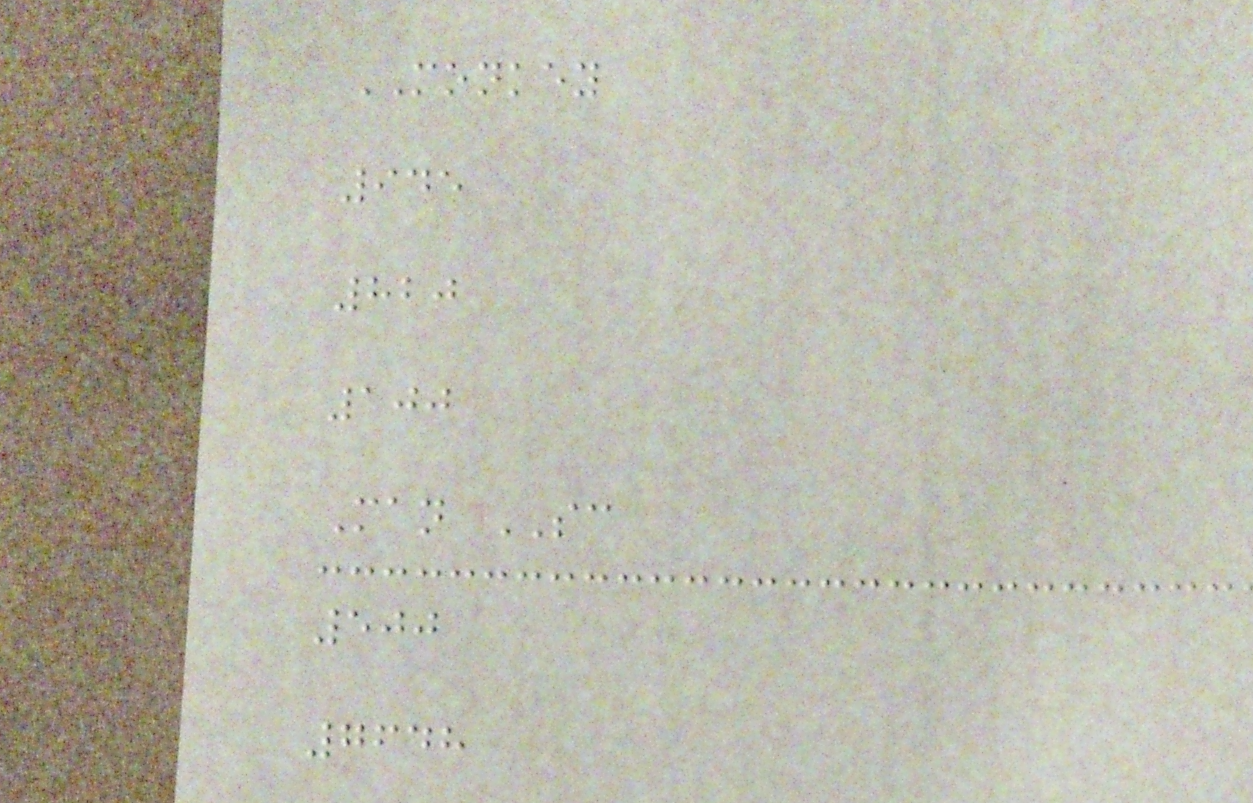MONKEY
945
820
100
Man SC
500
7648
